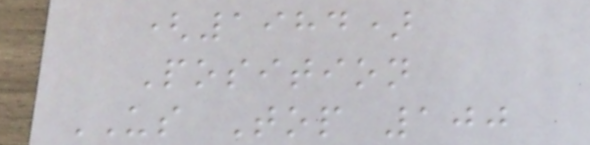(1984)
Position
US Top 100
